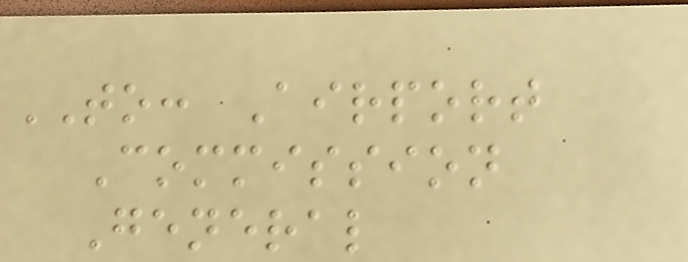TO: Airport
Commission
General
